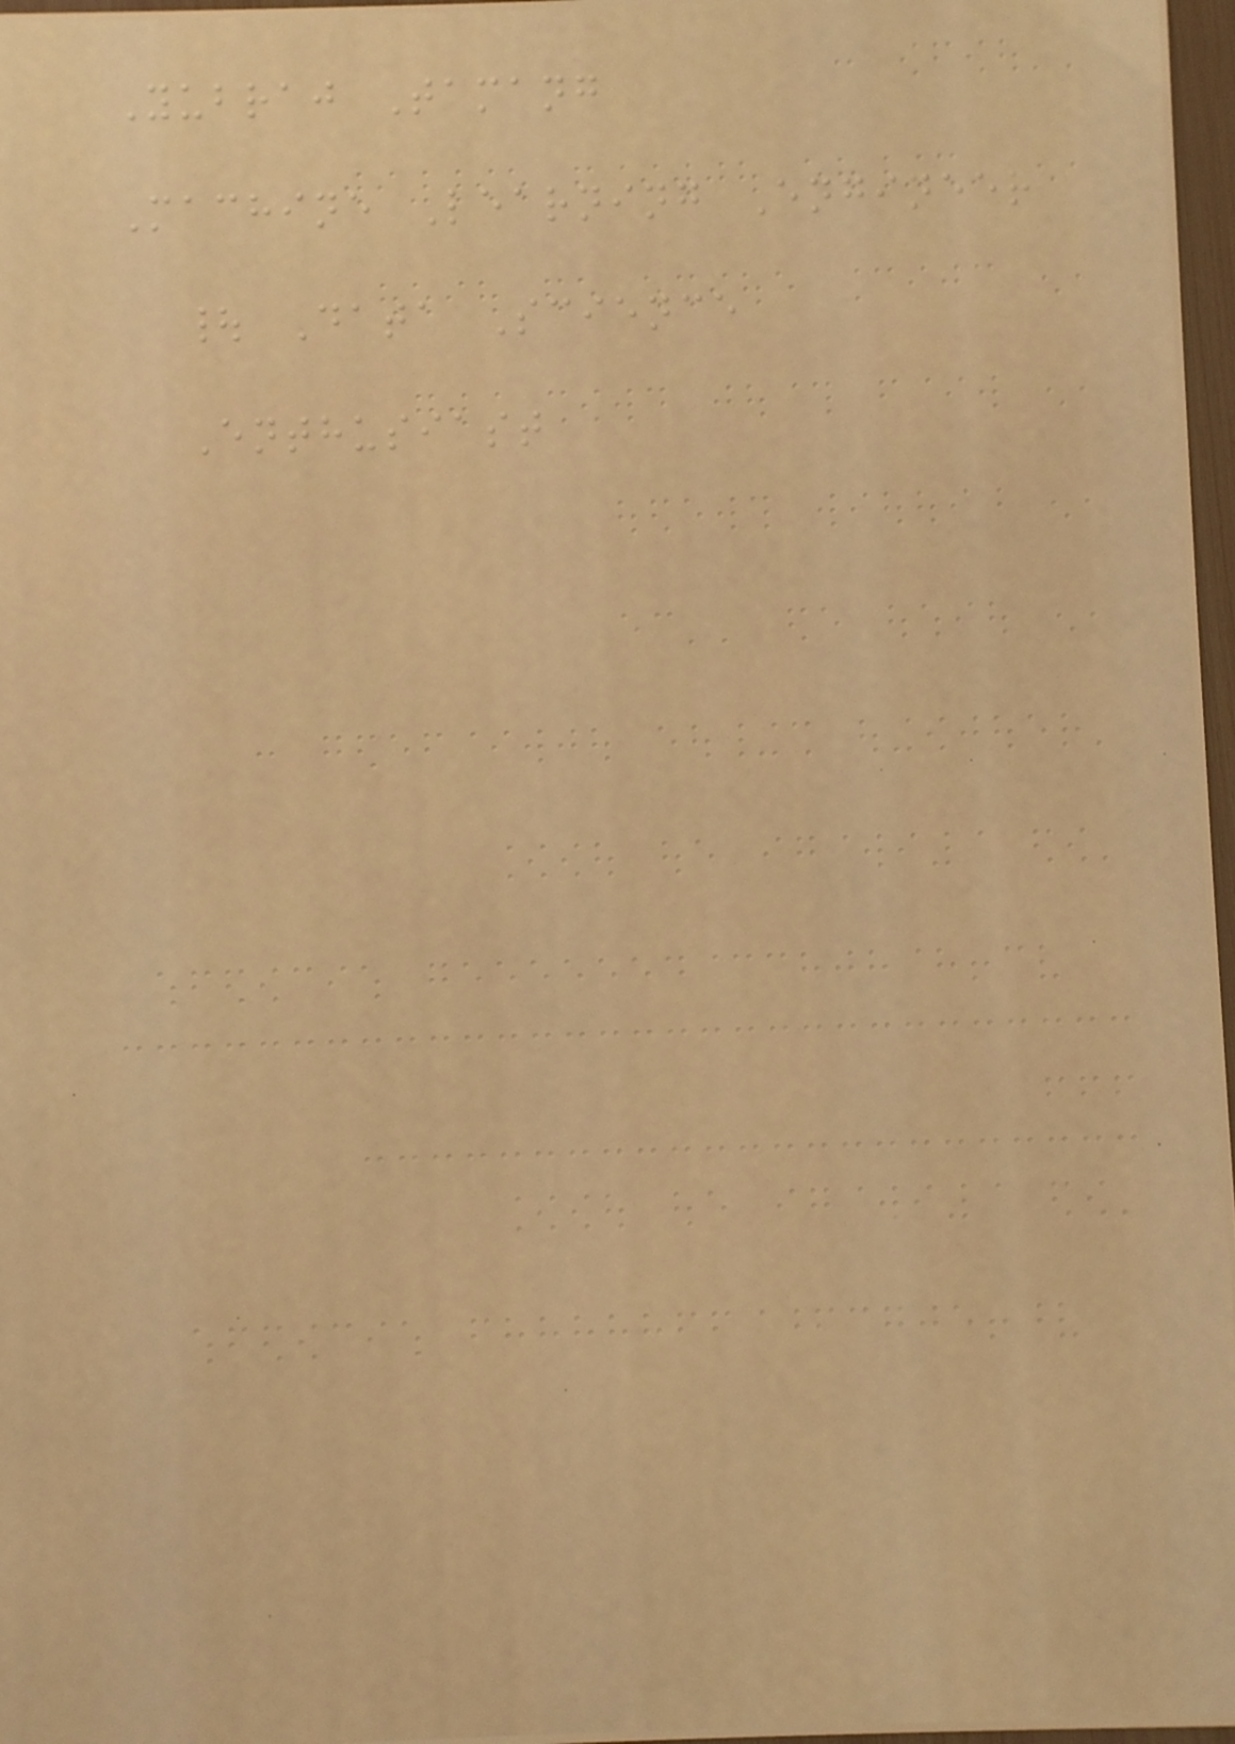Yubraj Tamang
Machine Learning Engineer
| Data Science
Enthusiast
